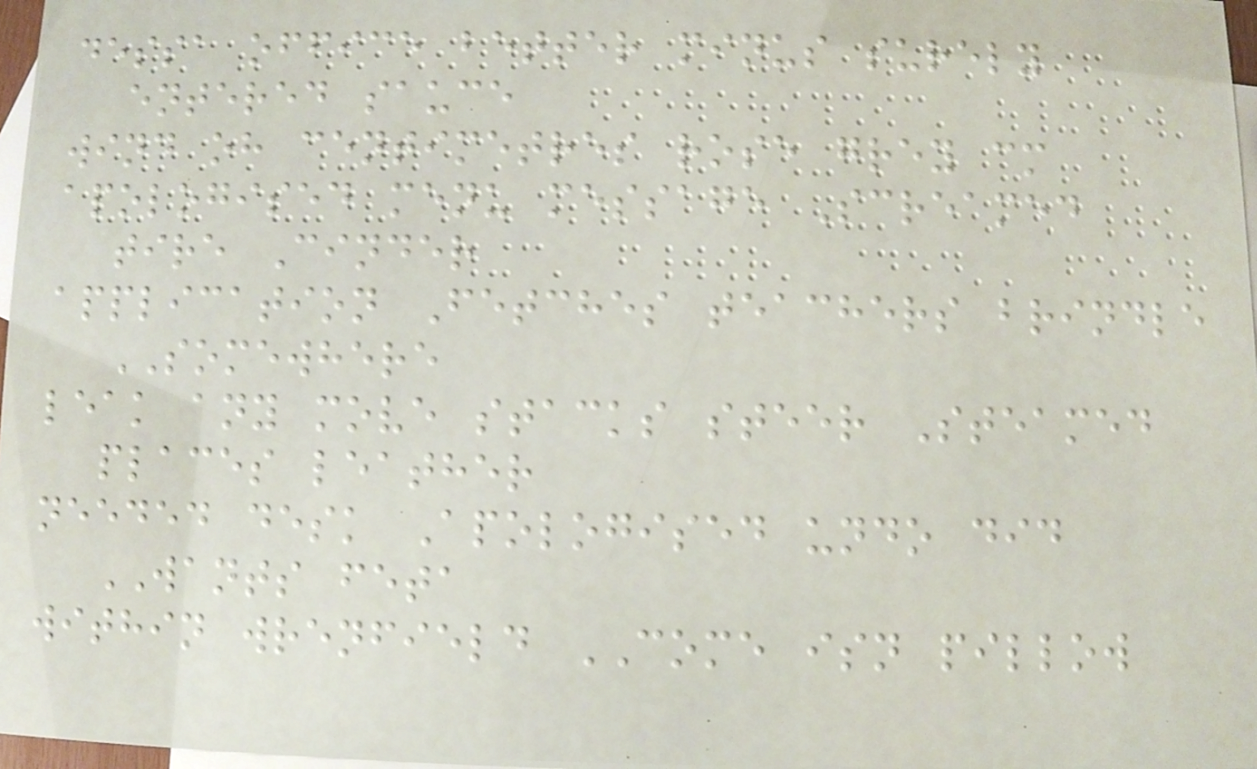dessa office better minus surely
entered sauce
wind oh centimetres rose grey cm
apologised menu message Screamed
tire Cinder
application Fetches teachers brindle
SOMEWHERE
leak any move stacks steer Steamed
places leather
needed desk Apologised undo did
WANTS feta
within wrenfield COME isn pillow
